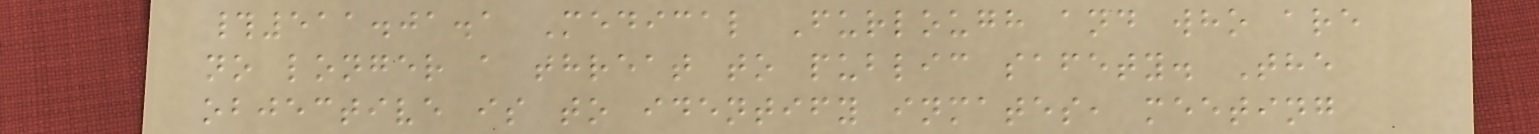#511.01.1 Medical Furlough and who are
no longer a threat to public safety. The
objective is to identify inmates, meeting
